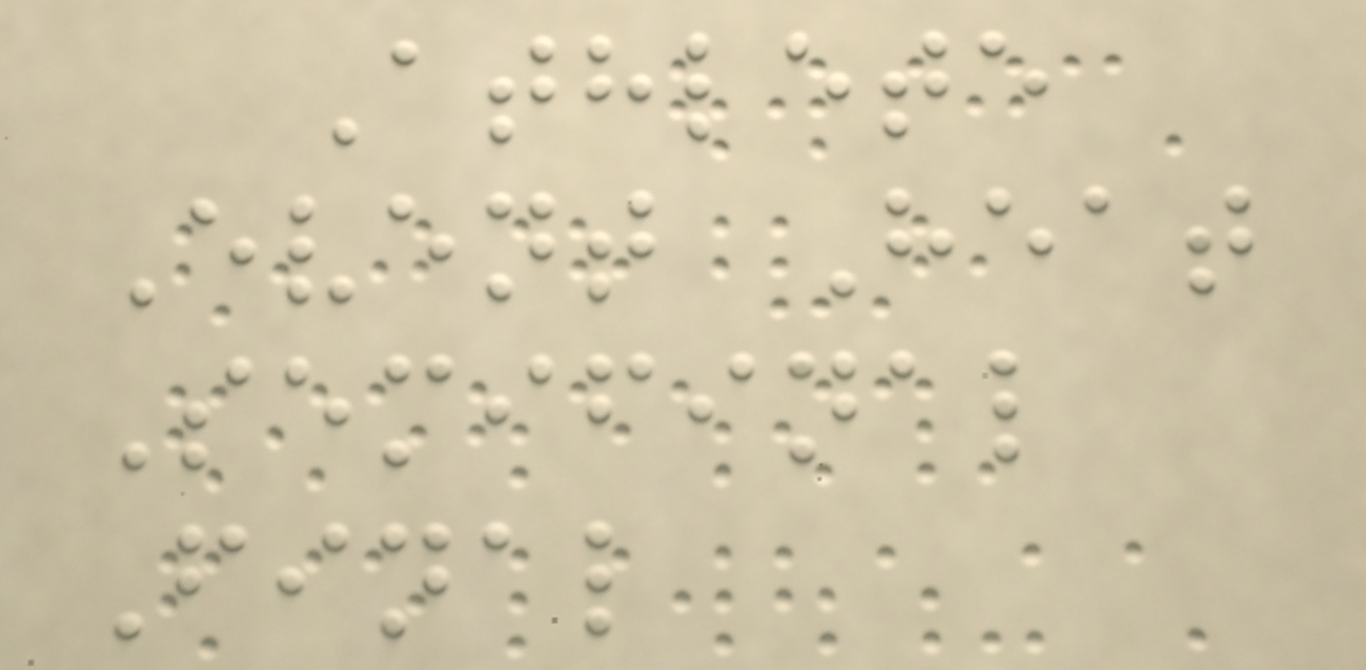Athlete
Event Heat
Semifinal
Final
